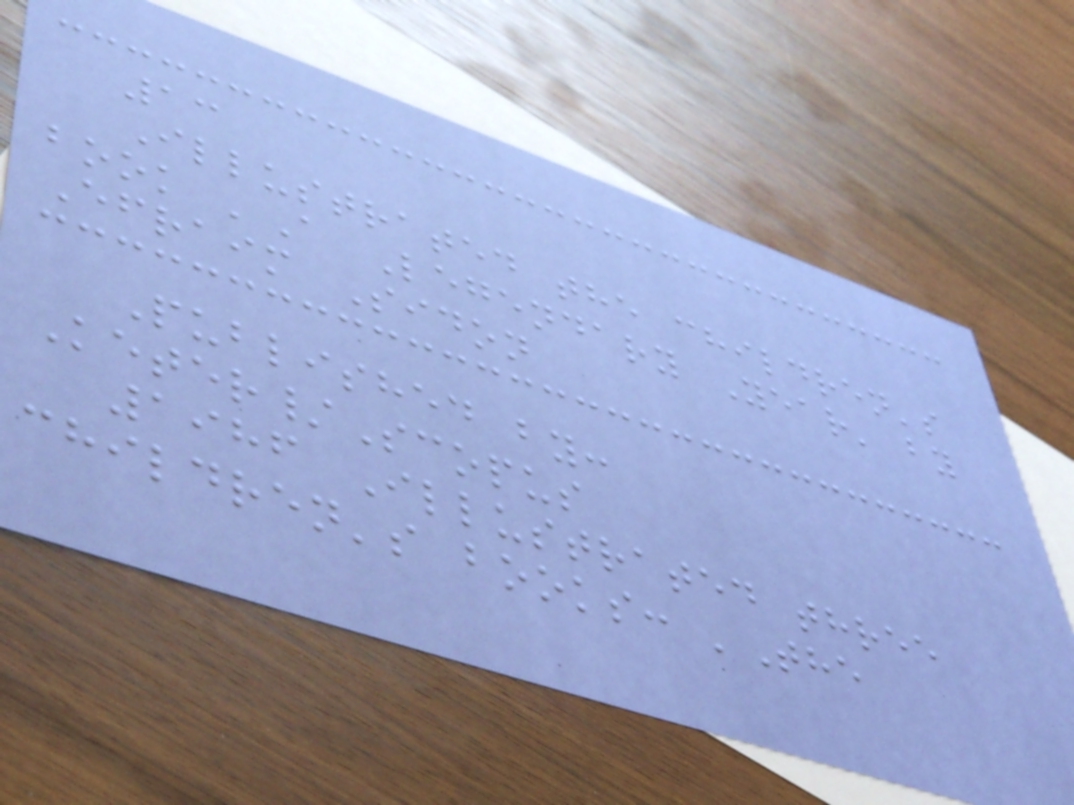13
Illustrated the children's
book 'A Legendary Year' by
Efraim Sidon
Published by:
Keter/Scopus
1986 Illustrated three
children's books: 'The
